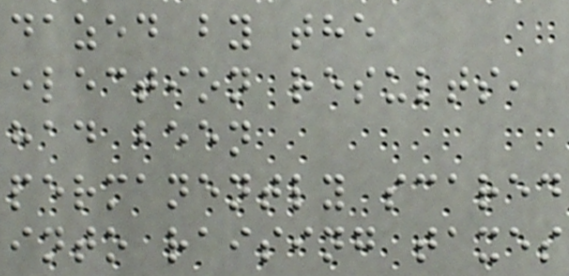dazed by the
election results,
had been
permanently scared
into raising taxes
